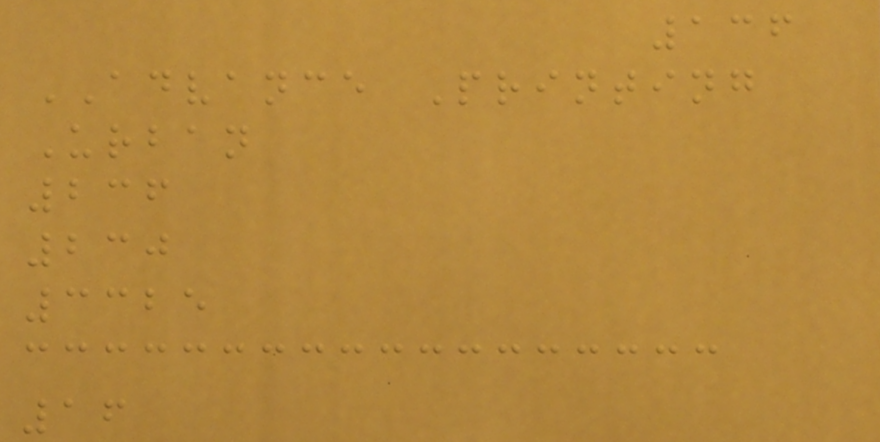136
ADVANCE Printing
Urban
236
230
3325
16
